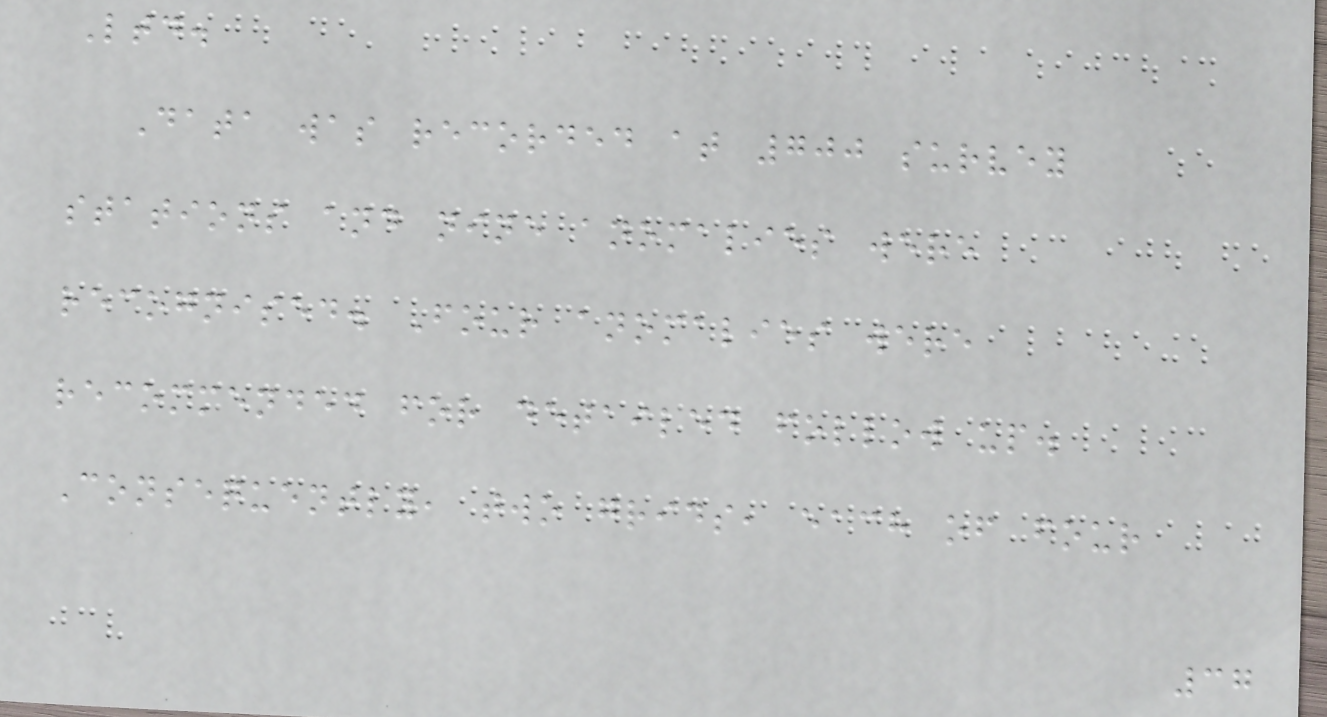Ltd.
Data was recorded at 700 survey
stations and nine anomalies were
recognised. Four anomalies were
recommended for detailed follow up.
Consequently, two grids, each of four
37
